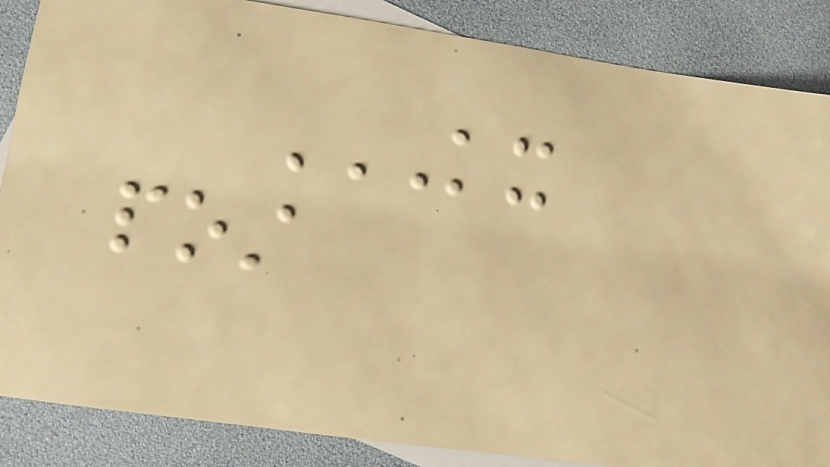KX
POST
